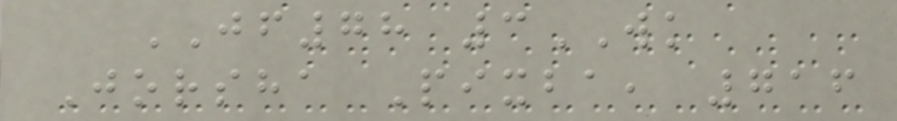JF78 3WK
Jorsha Pixba, 716
